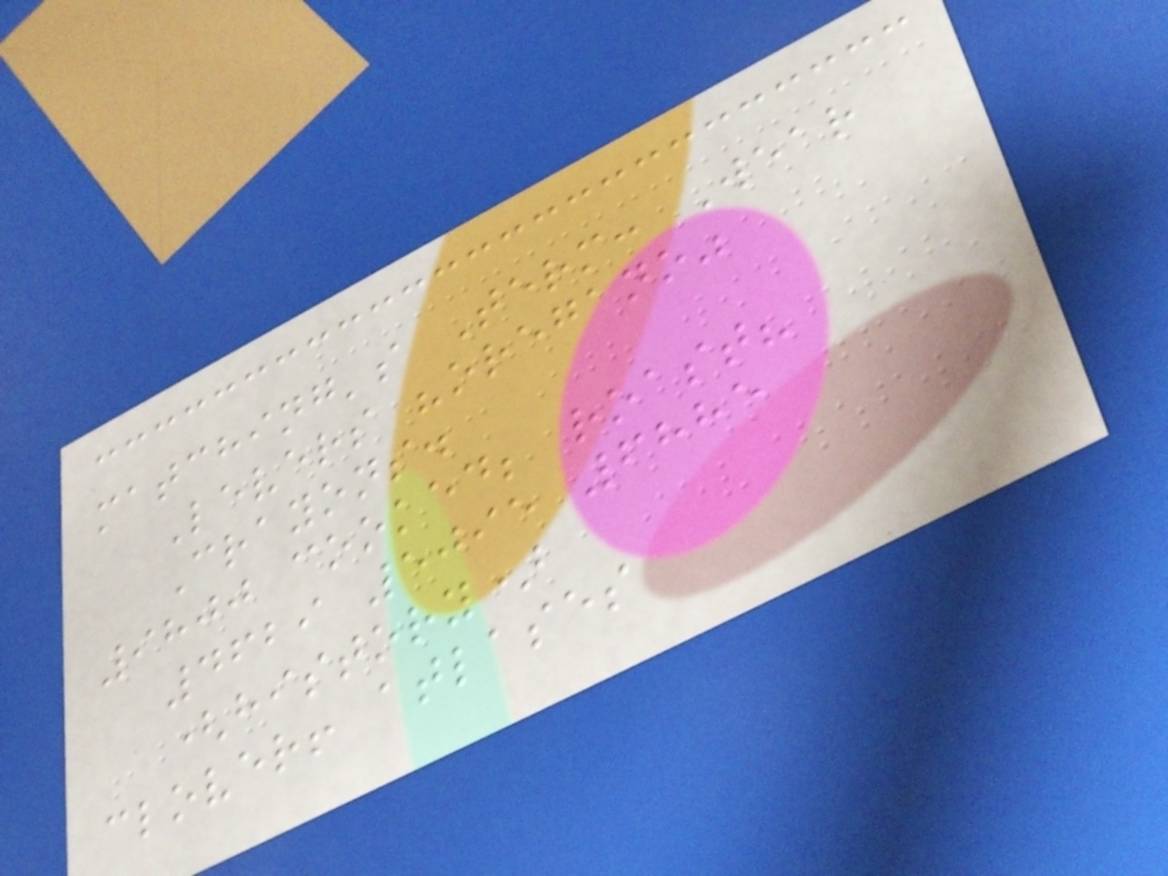matching's Term: Wear
Levers "oregano"
Crayons.
9800 cooked; roast?
4629 5095 6885
(history)
clover! atlases
